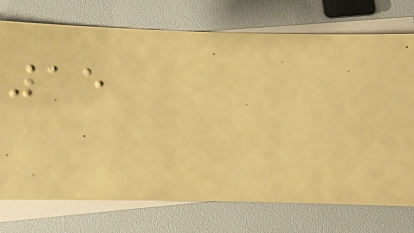15
